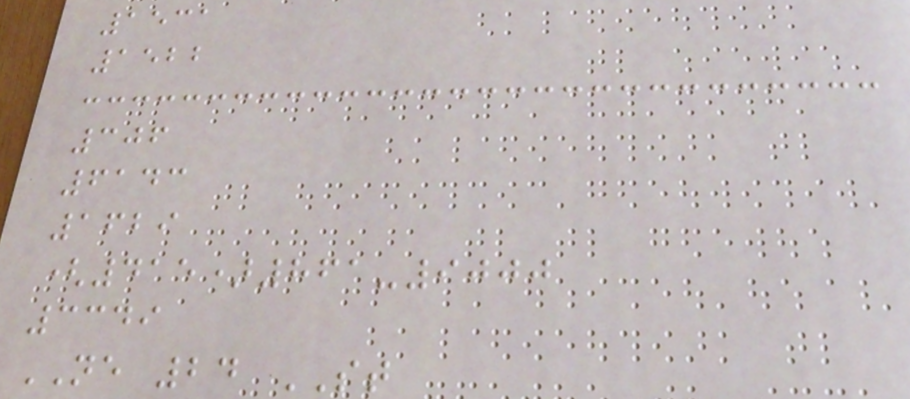1531
1522
306
6143
1629
(415)861-9000
3349
NE 24 ST
